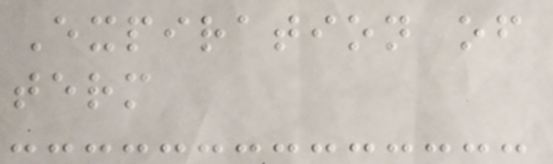Expiration of
term
